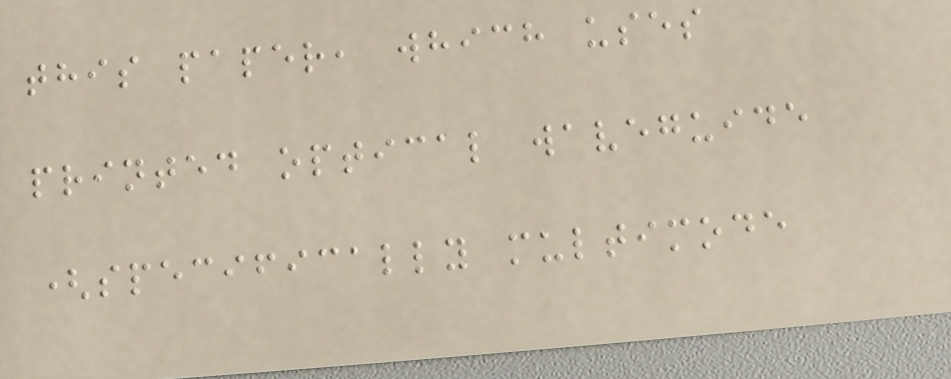this paper, which uses
printed optical waveguide
(specifically multimode
